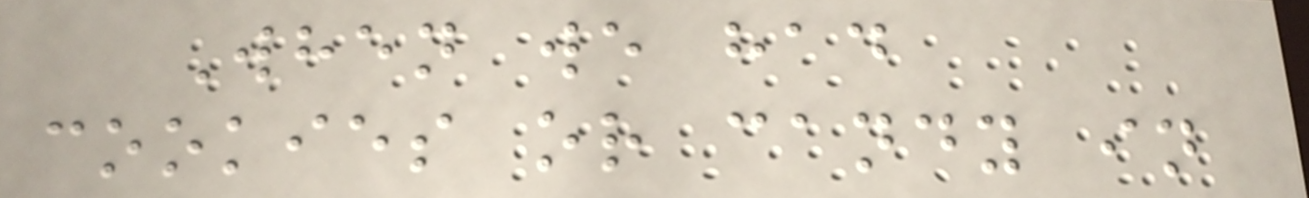When we had
cookies or candy in
